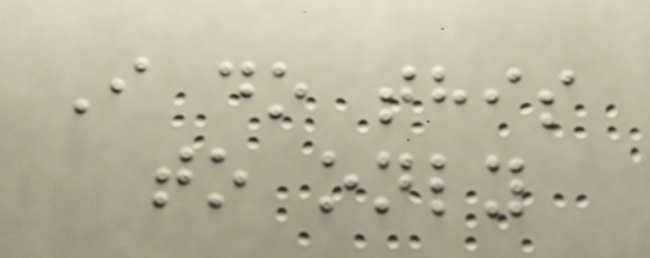I do this
to only
